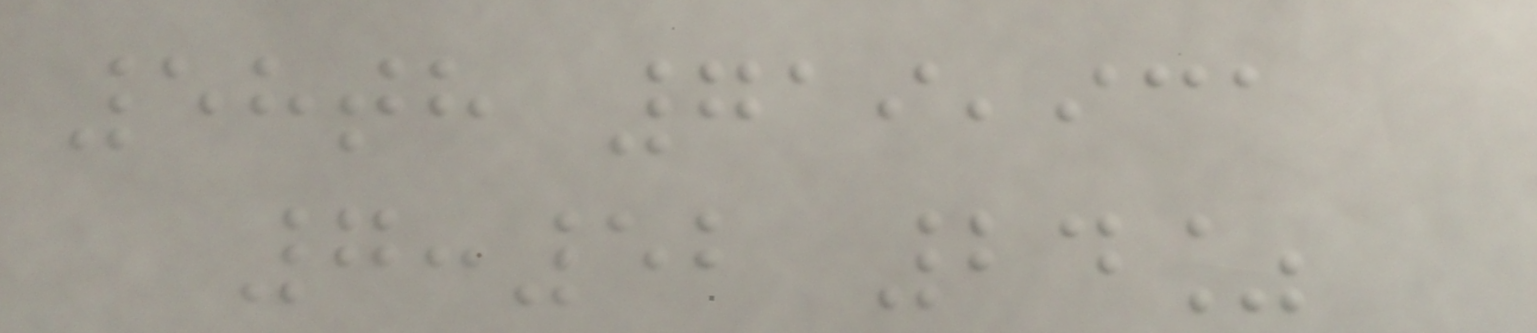58th 719,931
7:52 24%
